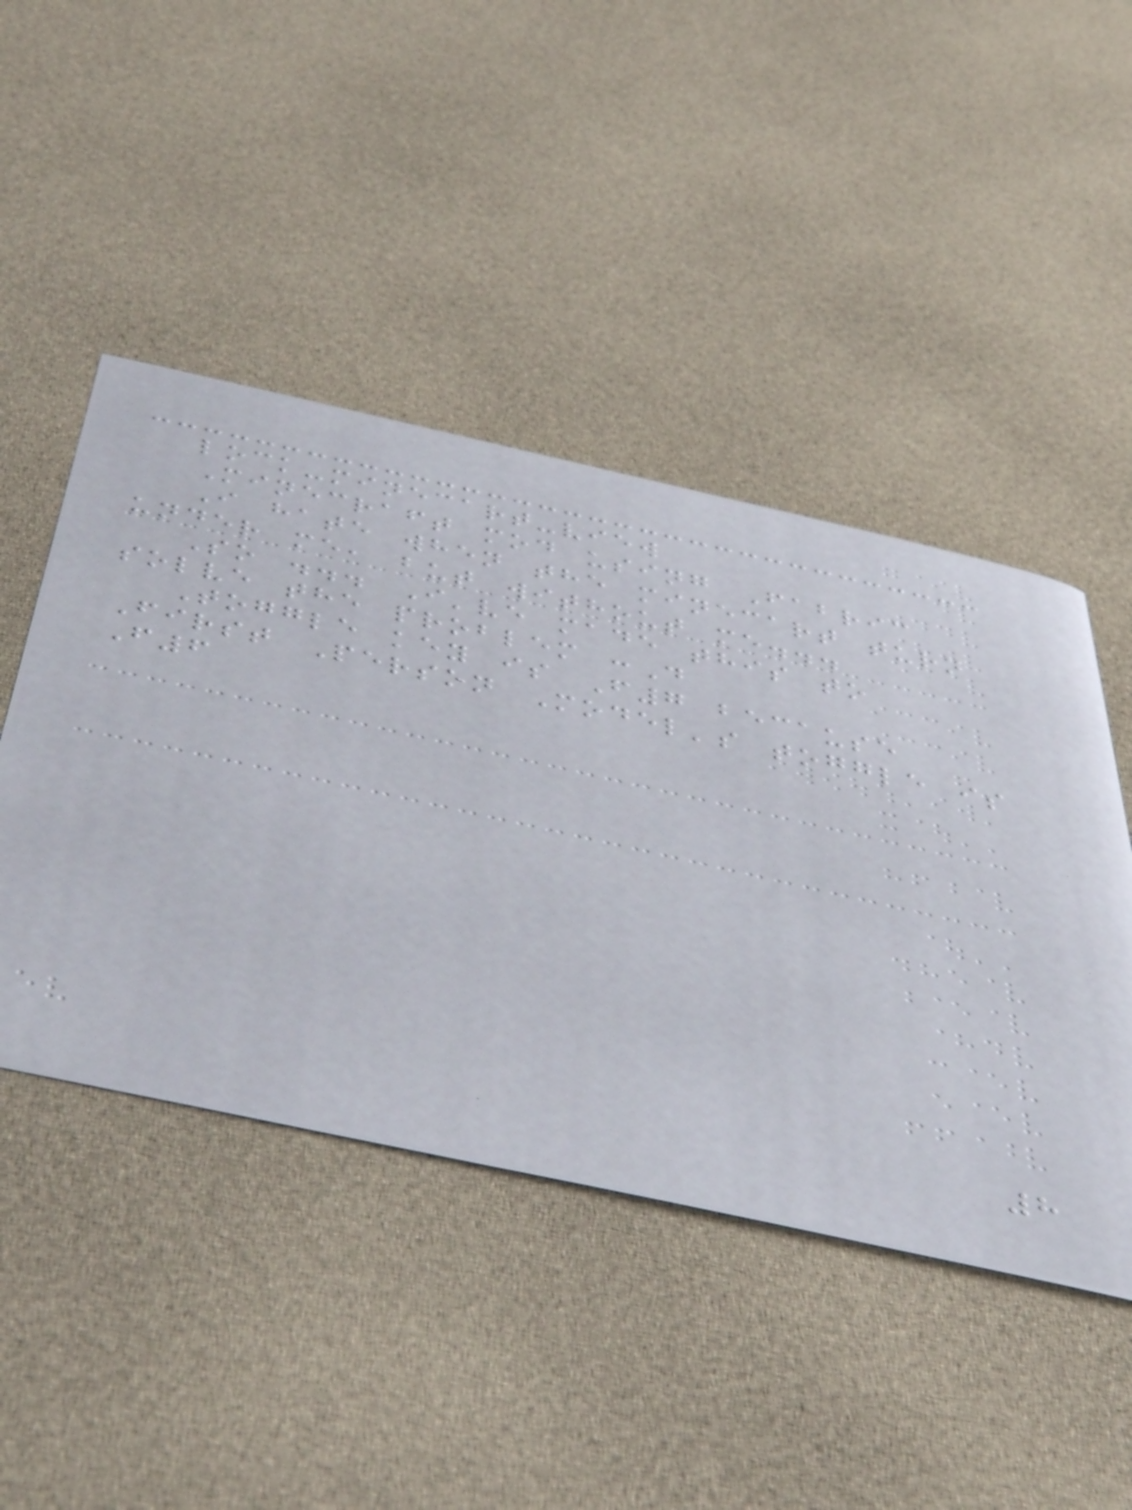lock-minecart-view
Minecraft mod using Fabric
I hate when the minecart turn
under me, but without me...
So ... I've made this to
solve the problem :D
Toggle key is F7 because
First Person Model's toggle is
F6
8
